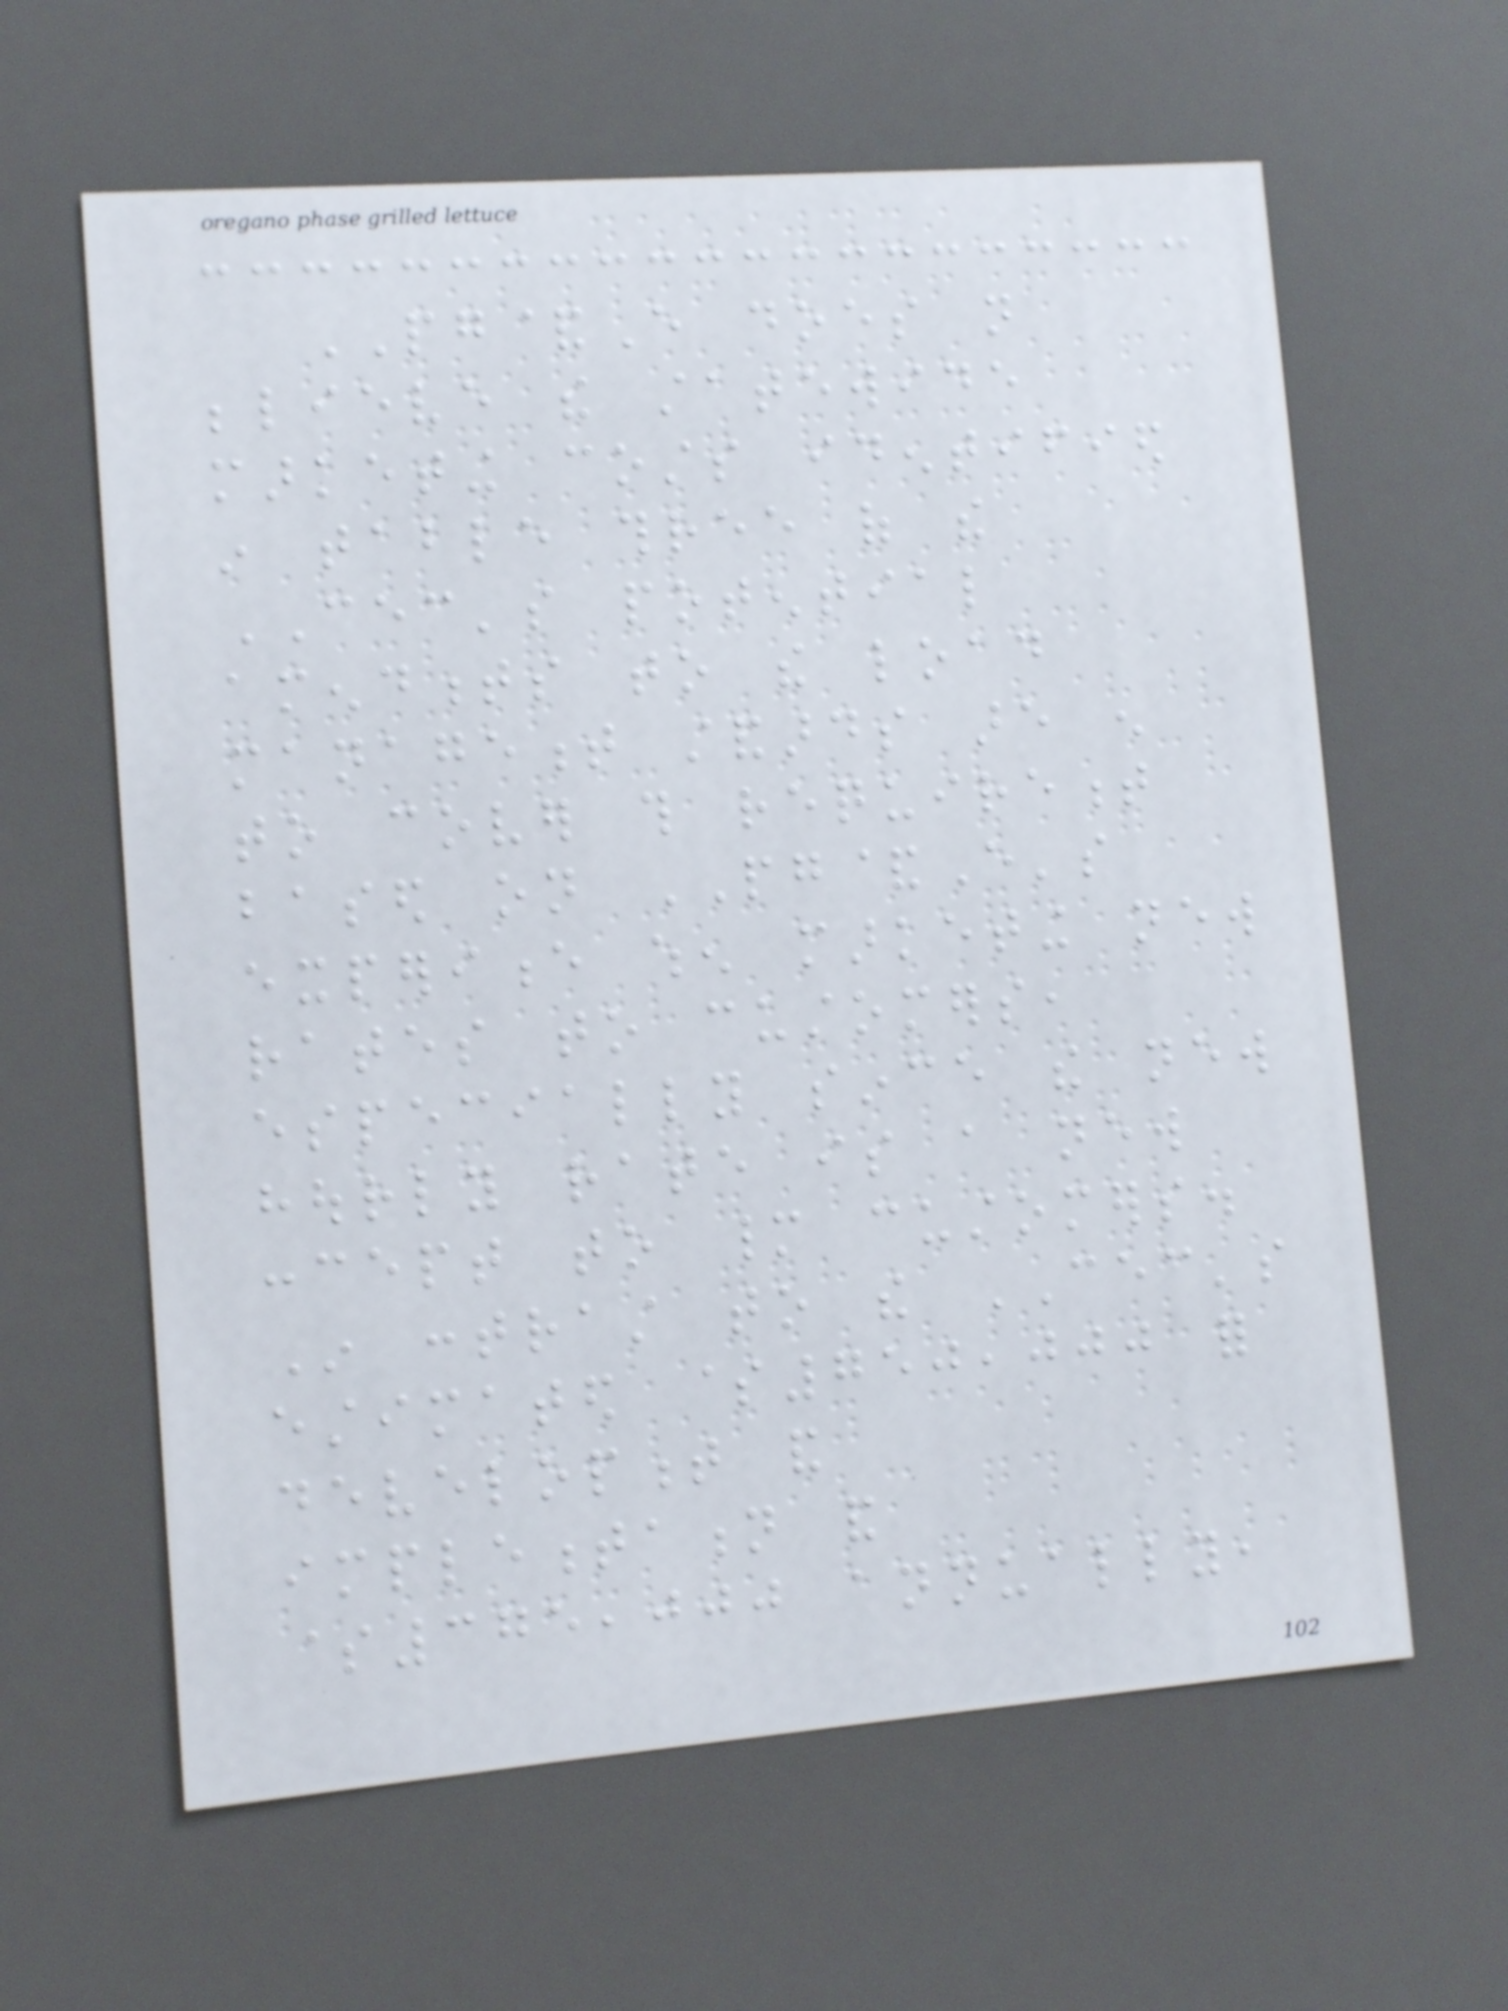PG&E does not
believe the statewide
marketing costs identified
in table three of the
CEC's potential
amendments to the load
management standards are enough
to cover this requirement
based on PG&E's
experience when marketing new
rates to customers,
especially since the new
hourly rate is a new
concept to many customers.
In contrast to the CEC's
estimated $750,000 for
development and
implementation and
$375,000 annually,
